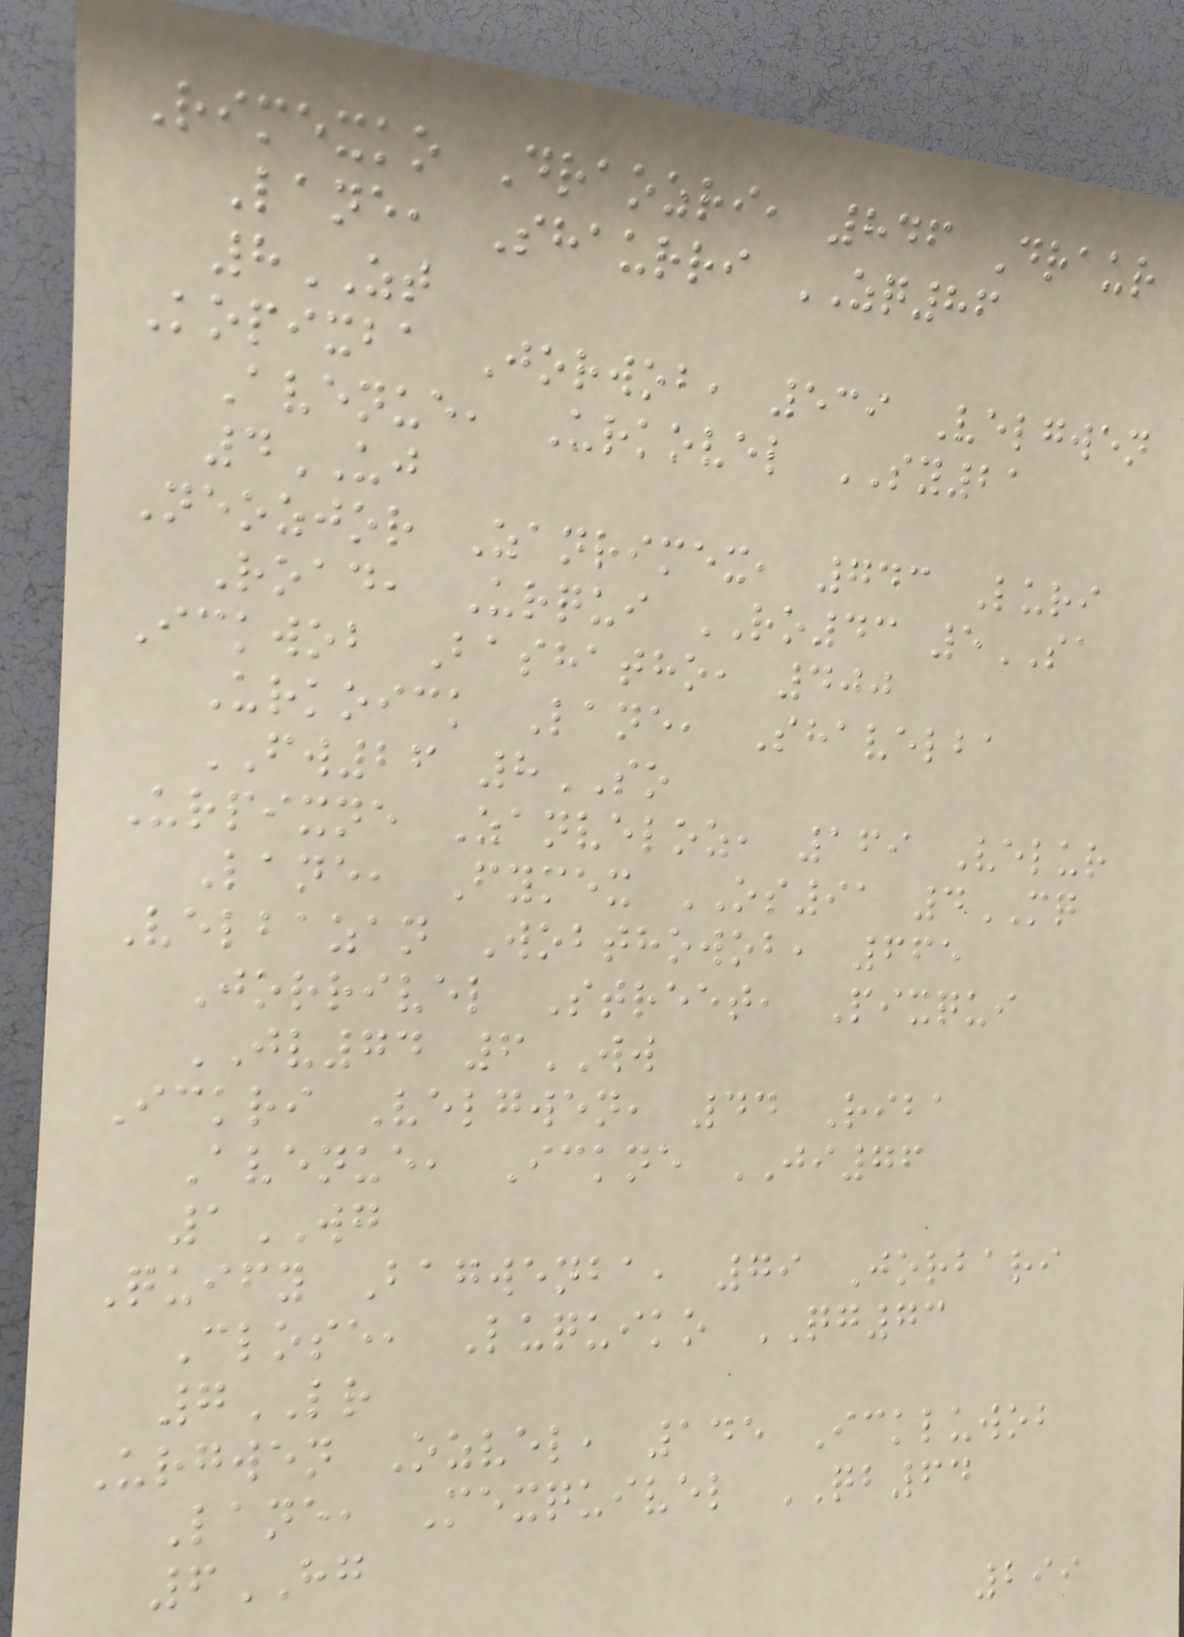Rimexko Draozri, 846 Draur
Lane, Shaurri ZQ86
8ZT
Kopixba Jorwob, 539 Velgwen
Avenue, Urkovel SY21
4UJ
Neozjor Zanrimex, 743 Luri
Road, Urqui RO43 5SA
Ickwob Bashatho, 400
Urkoick Lane, Shavelba
FW26 8SO
Urpixne Zanveloz, 169 Velur
Lane, Fymex OS91 4MQ
Velbazan Wobthowob, 665
Jorrivel Street, Pixqui
JV74 6WW
Ickri Velgwen, 44 Riba
Avenue, Ickne JI76
1WG
Quify Bagwenba, 79 Jorbari
Close, Luquiko QG73
7LR
Urgwen Ozvel, 145 Ickluwob
Lane, Mexquivel QB64
6HG
299
